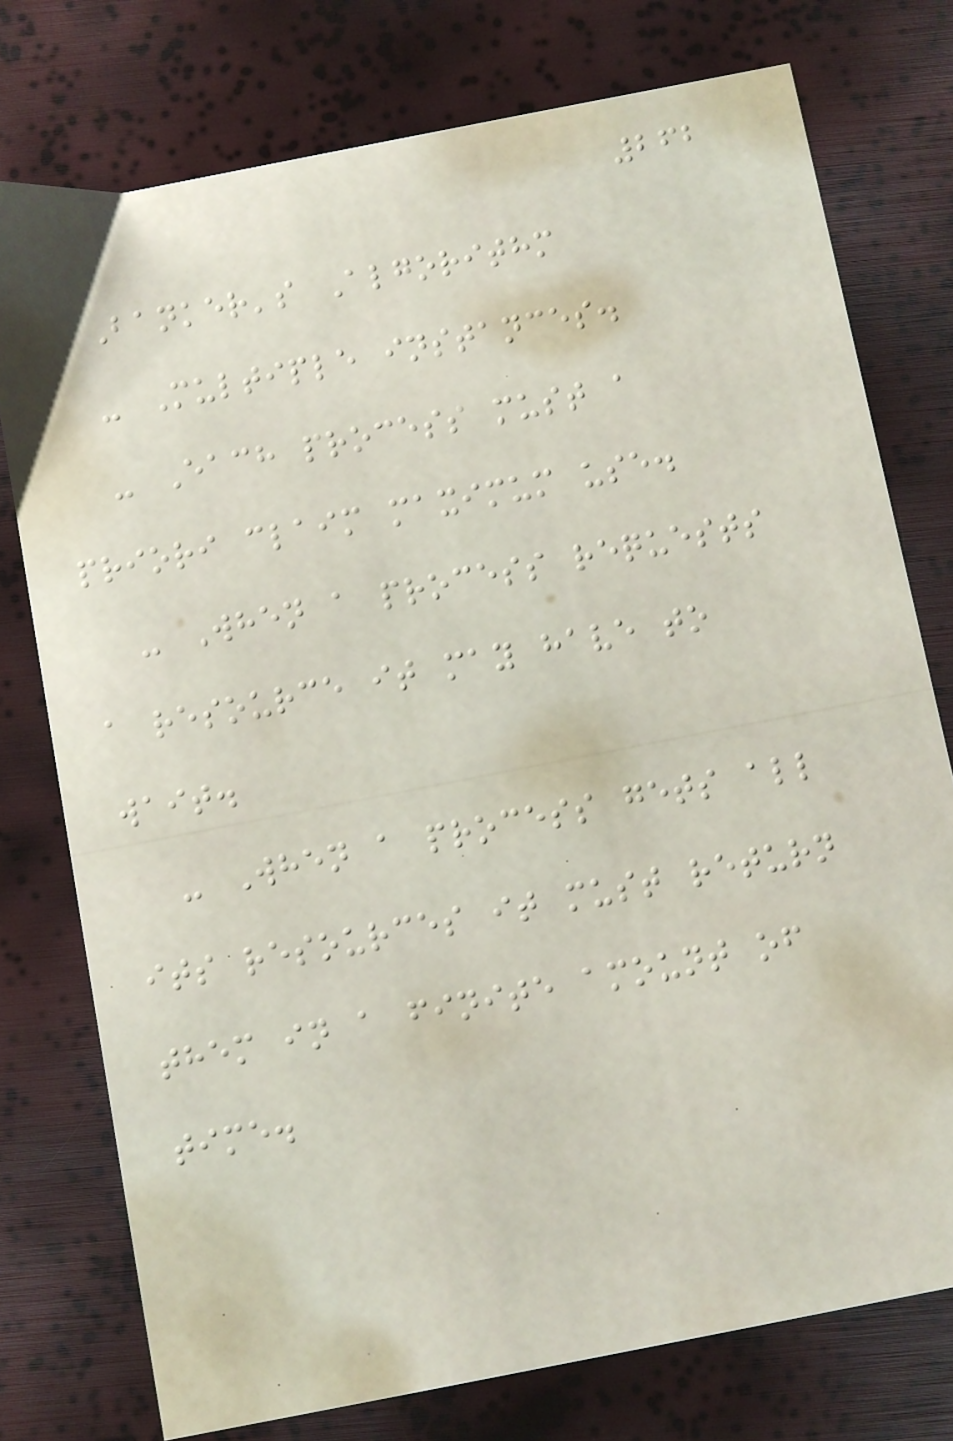262
Banker's Algorithm
- Multiple instances.
- Each process must a
priori claim maximum use.
- When a process requests
a resource it may have to
wait.
- When a process gets all
its resources it must return
them in a finite amount of
time.
